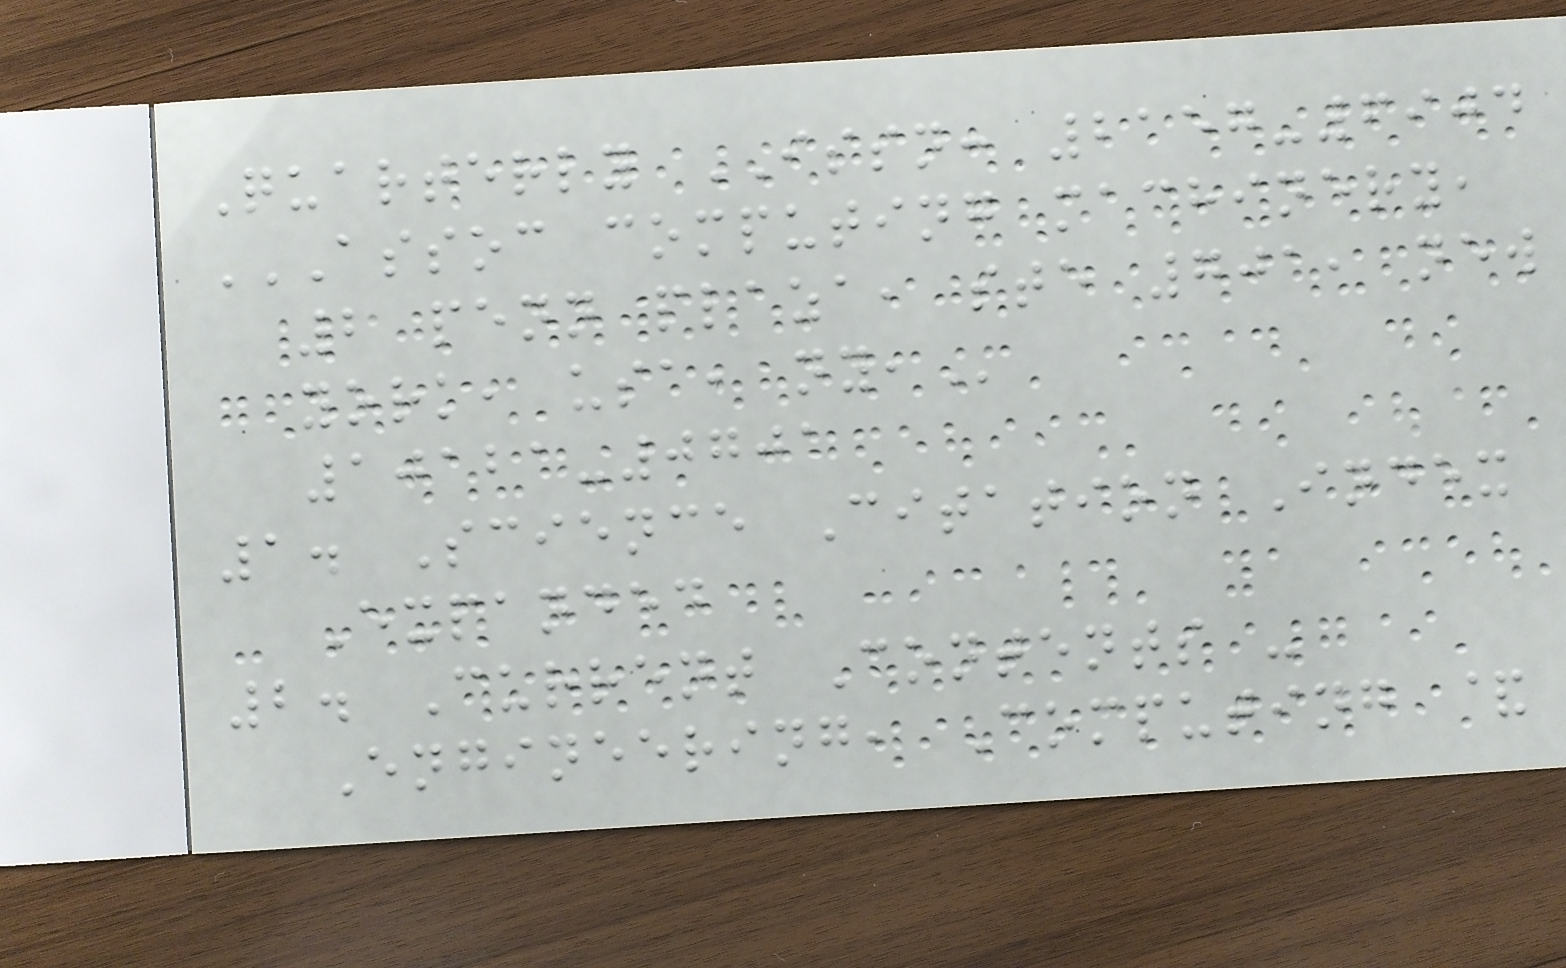Quarterly ISSN: 2157-6904
ASSOC COMPUTING MACHINERY,
2 PENN PLAZA, STE 701, NEW
YORK, USA, NY,
10121-0701
1. Science Citation Index
Expanded
2. Current Contents -
Engineering, Computing &
